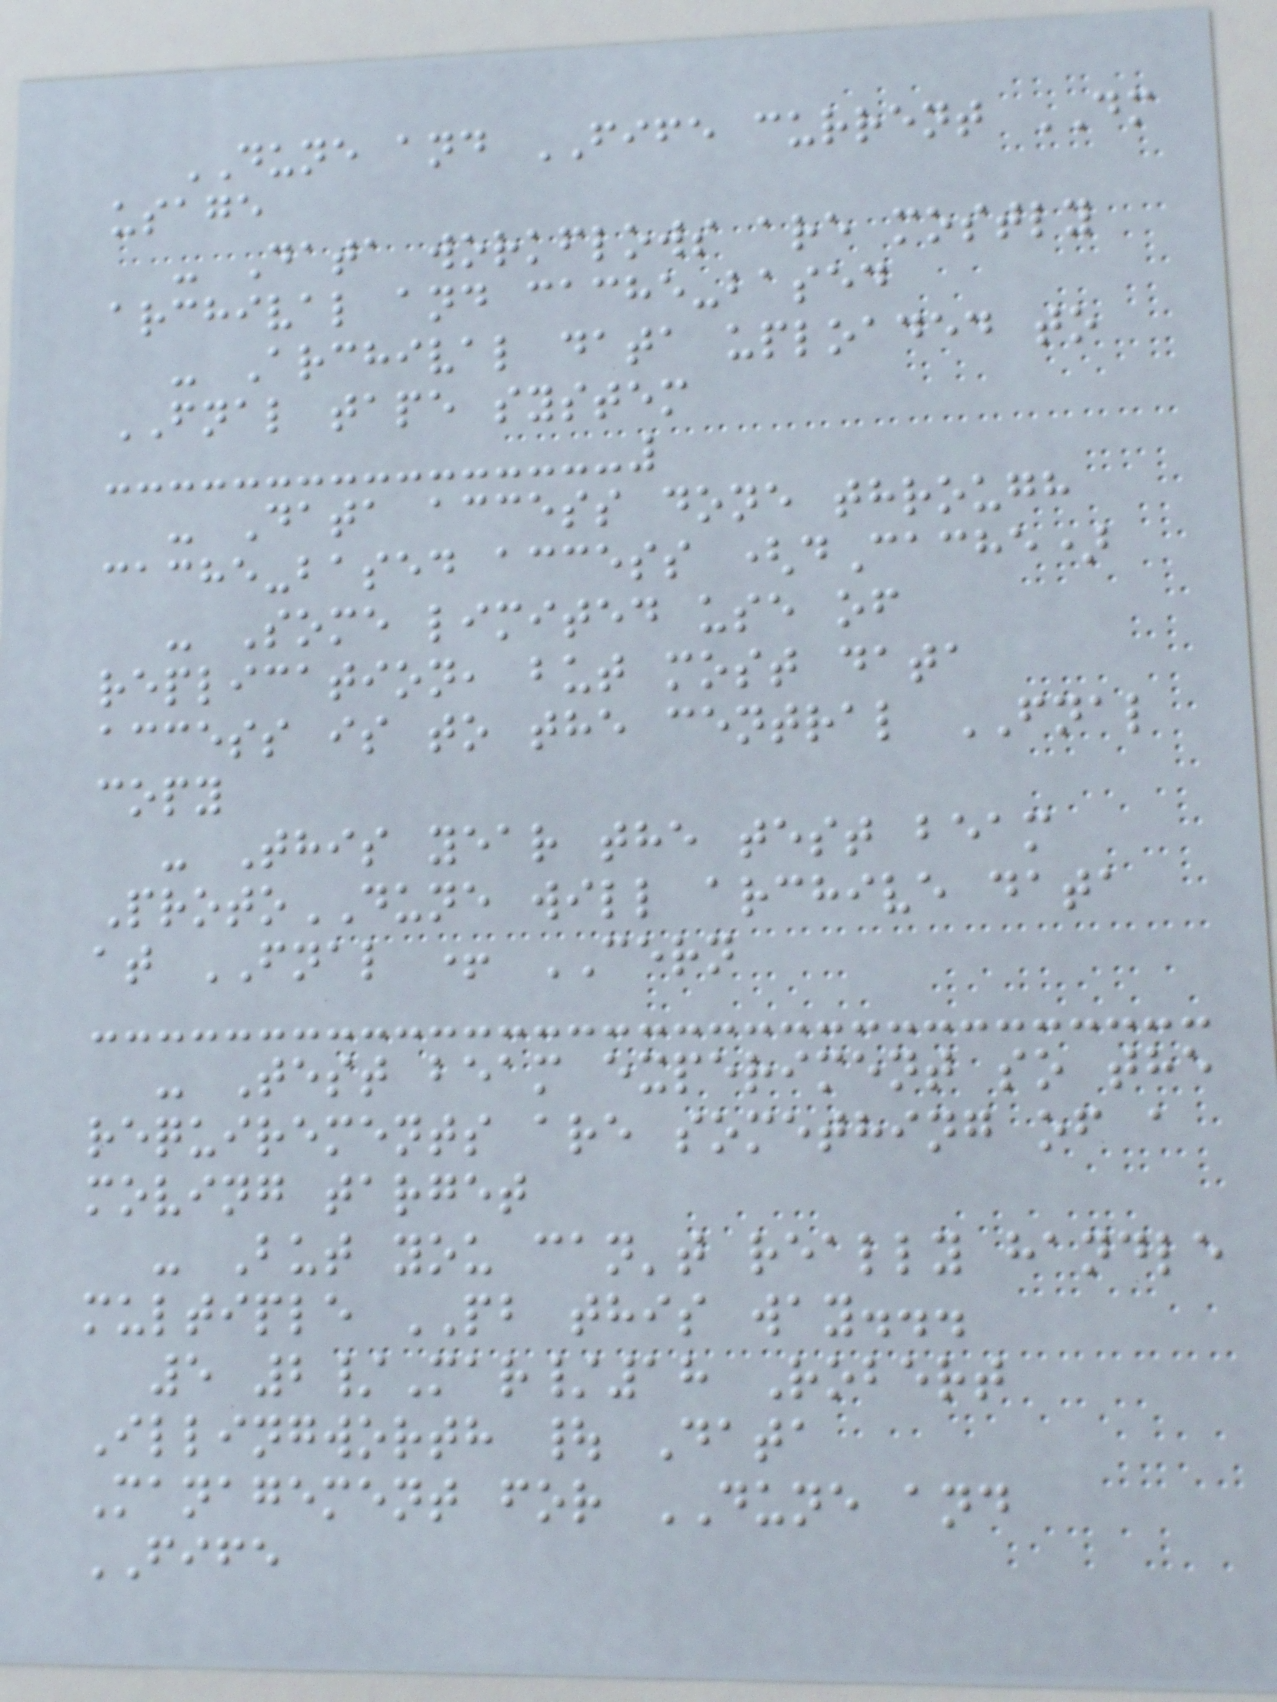DUNE and FIFE current DM
usage
- Data workflows are mostly
archival and cache-based
- Archival data uploaded to
FNAL tape system
- Data access done through
cache-based access (dCache)
- Some limited use of
replication, but most data
access is to the central FNAL
copy
- This year the test beam
ProtoDUNE will archive data
at FNAL + CERN
- Test beam experiment so the
requirements are something of a
moving target
- But you can't really handle
multiple PB this way...
5 2/Mar/18 Robert
Illingworth | Data
Management for DUNE and
FIFE
